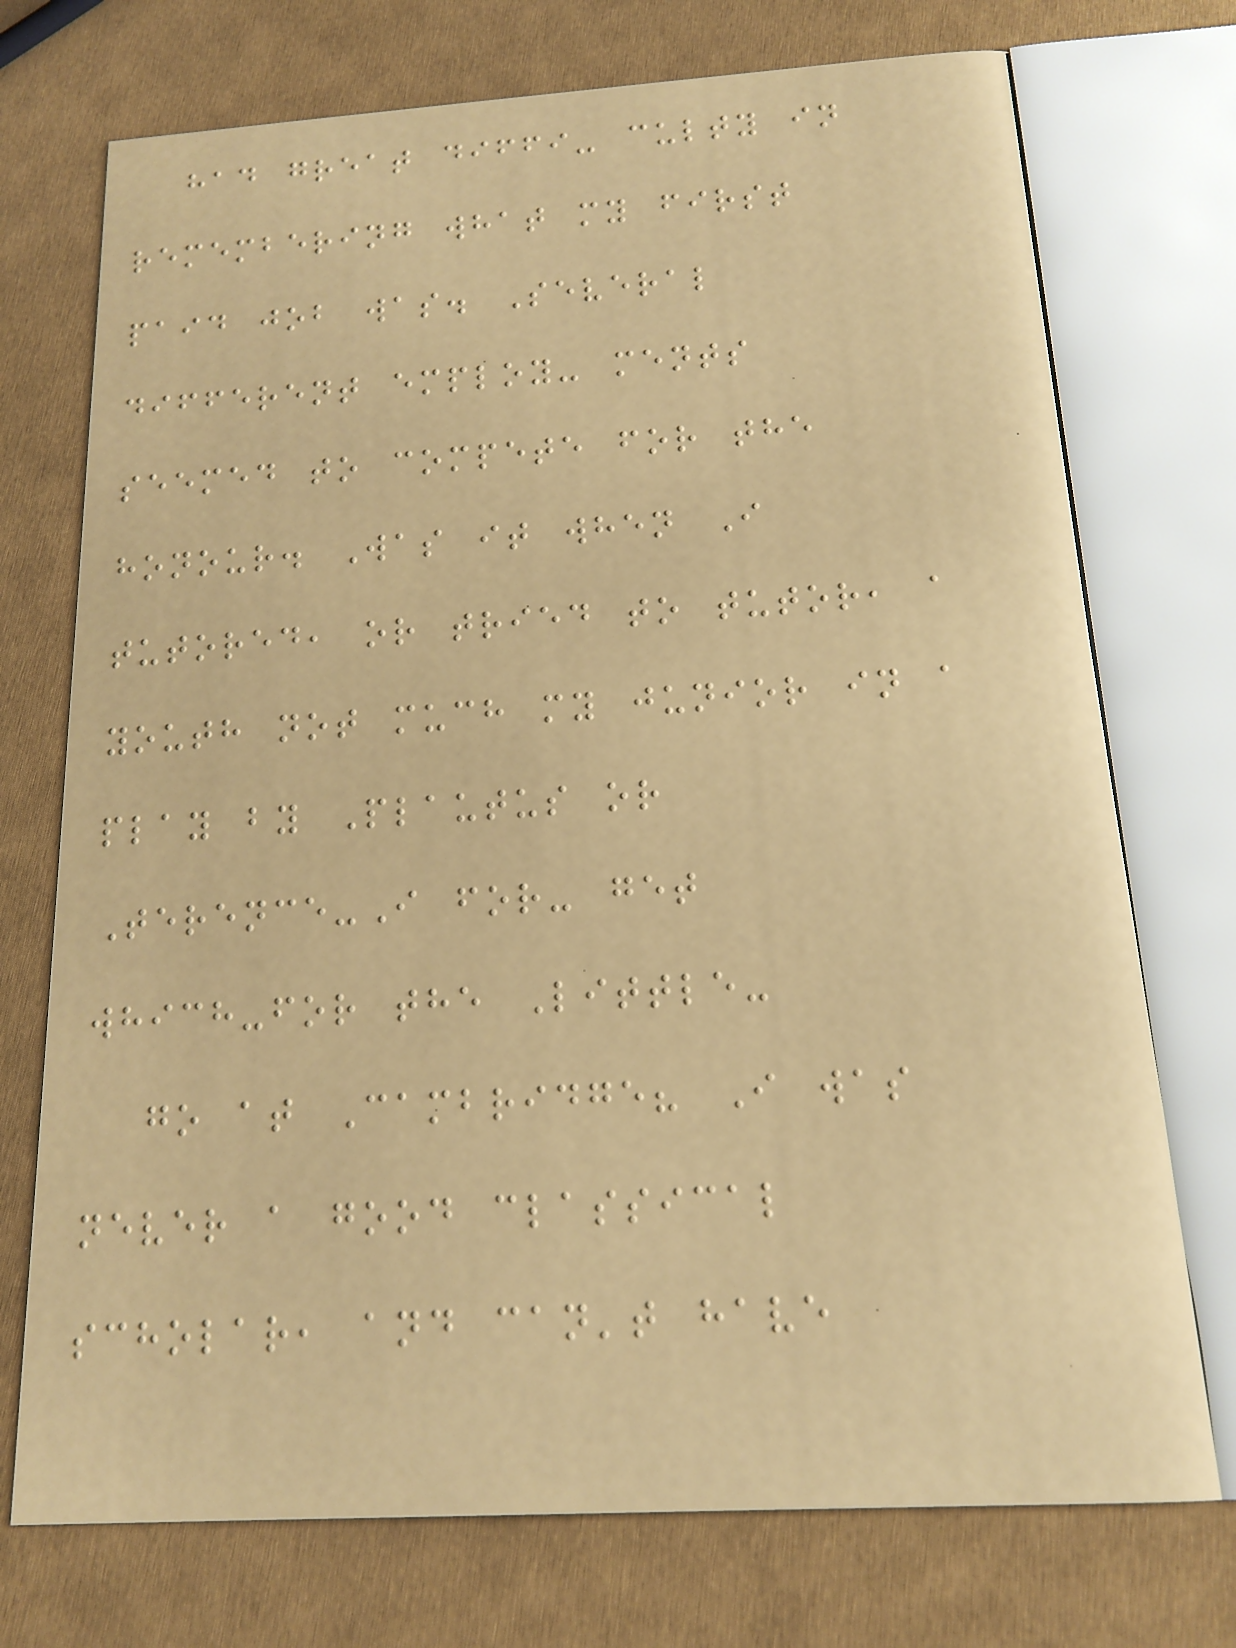had great diffi- culty in
remembering what my first
paid job was. Several
different employ- ments
seemed to compete for the
honour. Was it when I
tutored, or tried to tutor, a
youth not much my junior in a
play by Plautus or
Terence-I for- get
which-for the Little-
go at Cambridge? I was
never a good classical
scholar, and can't have
